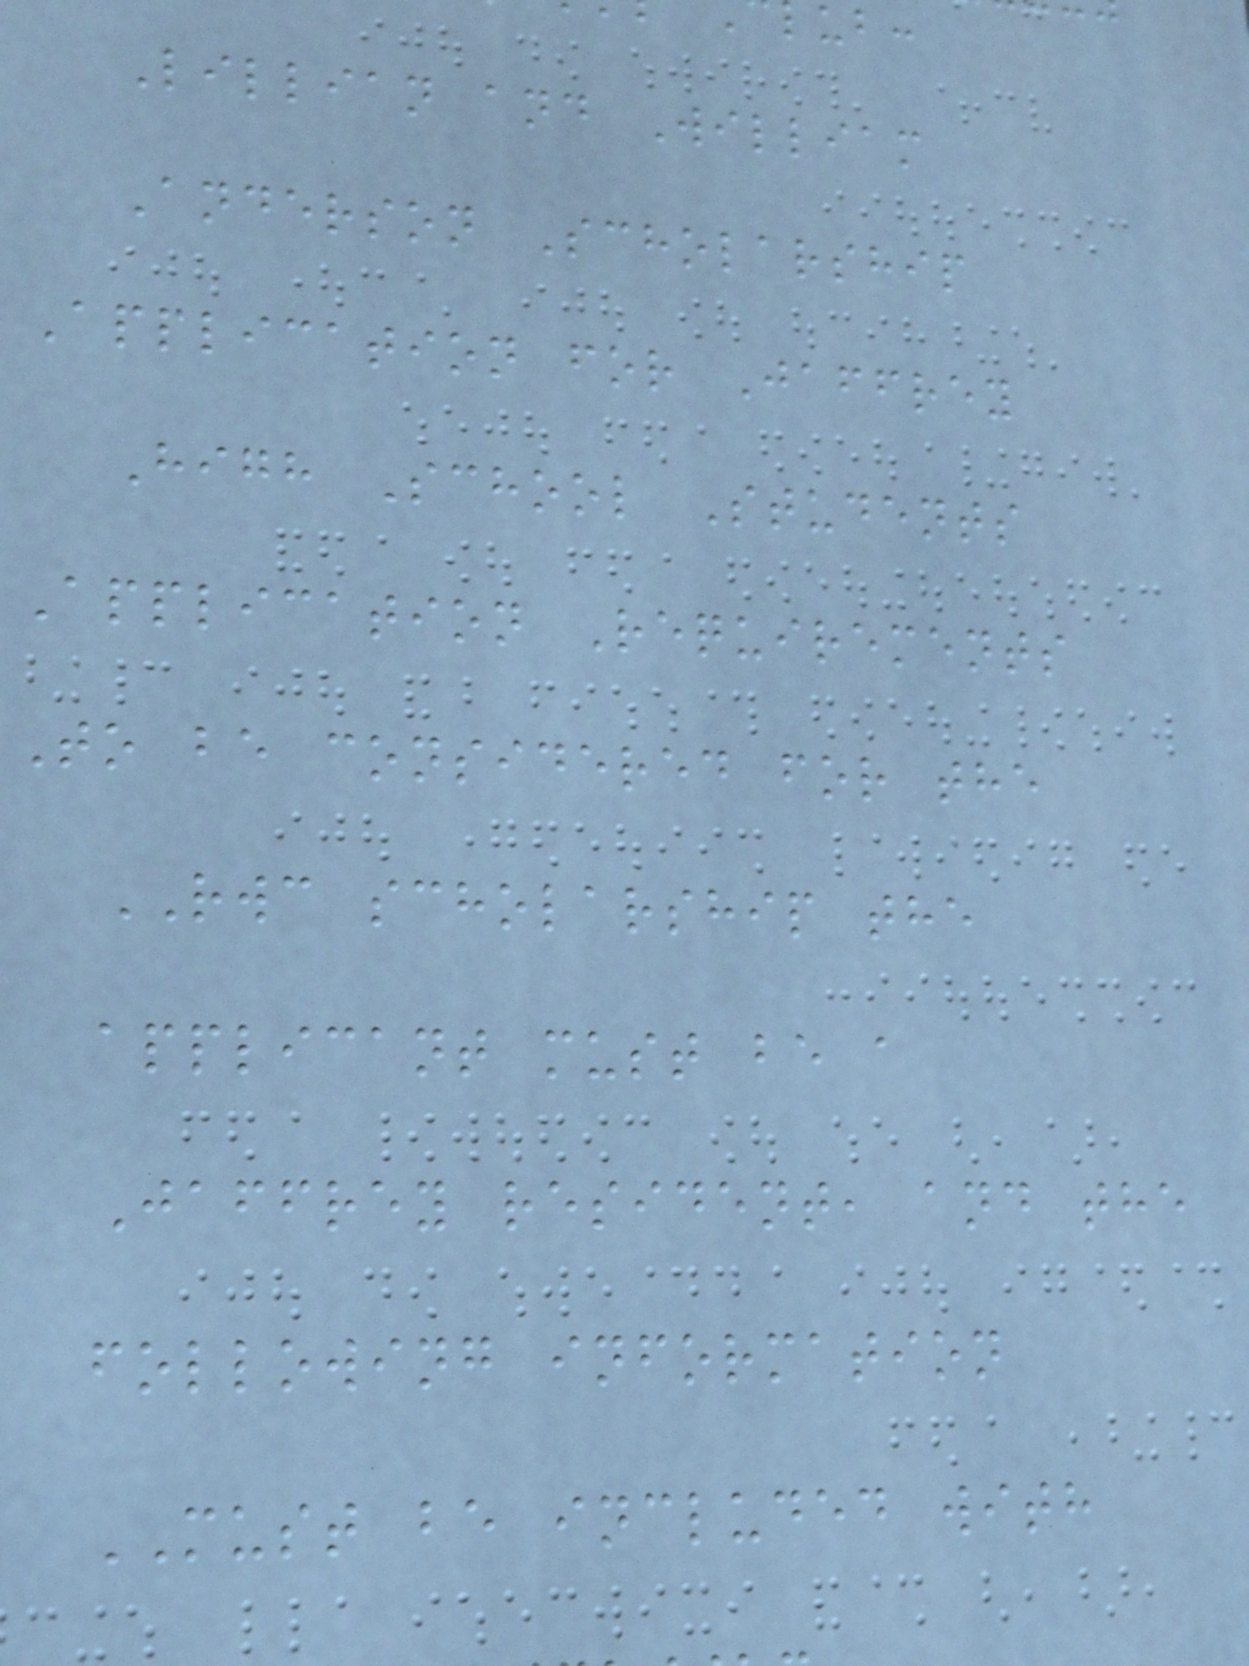Lillian and William
Anderson Scholarship
Application for Jaffrey
High School Students
Application Requirements
To be considered for the
RWC scholarship the
applicant must be a
Jaffrey resident, and the
following information
MUST be included with
